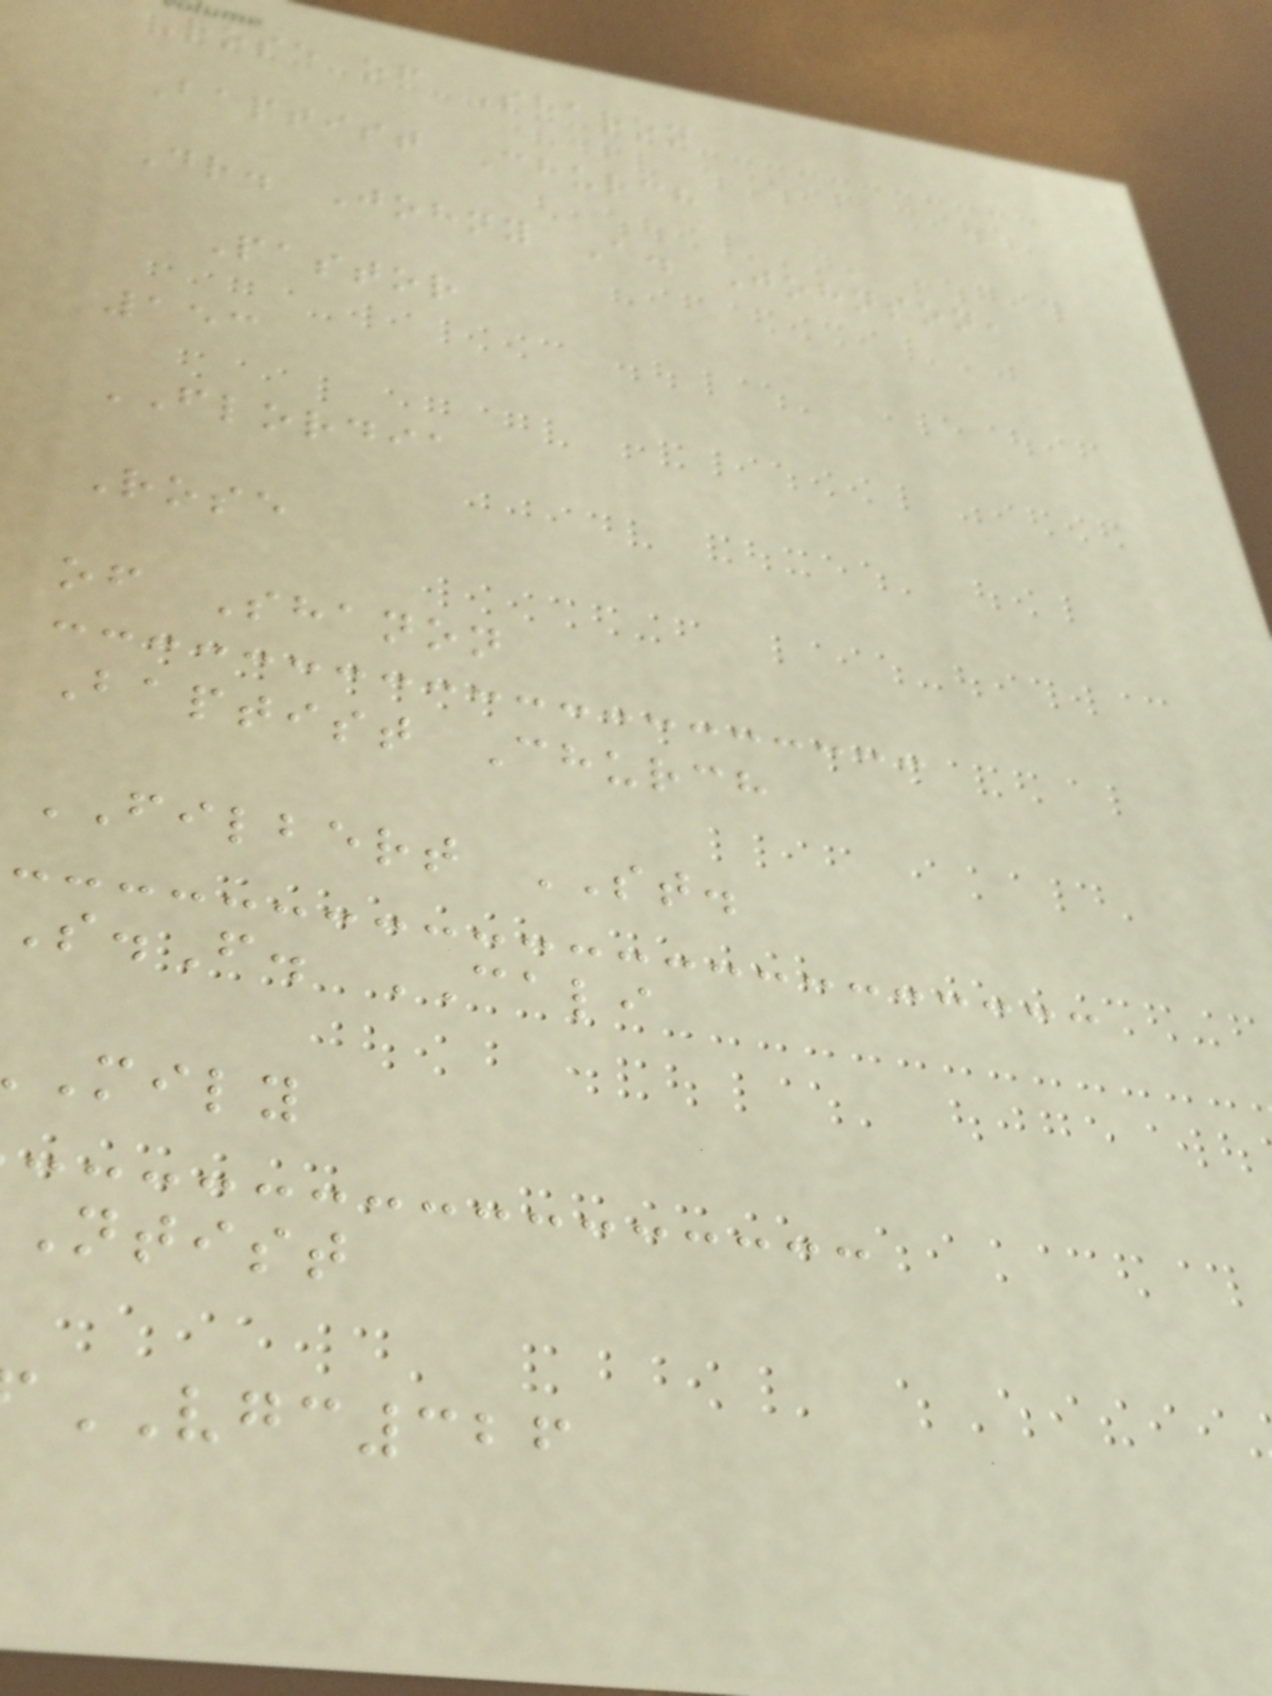Rose of Sharon
Baptist Church
Dr. Johny A. Johnson,
Pastor
153
FLORDIA
Rose
of Shanon
Baptist Church
FILBERT ST.
S.F. CALI
mily
ntist
VGC326
